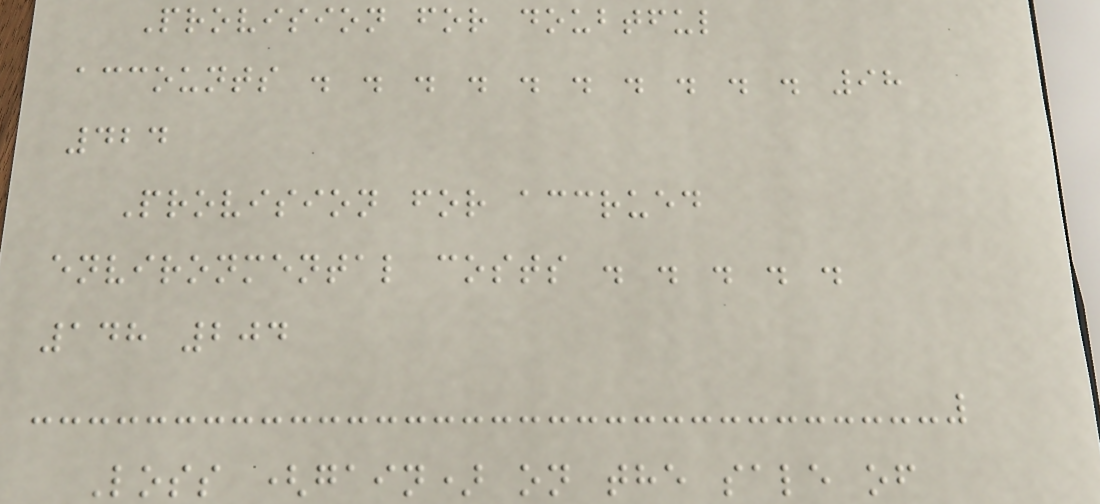Provision for doubtful
accounts . . . . . . . . . . 98
424
Provision for accrued
environmental costs . . . . .
148 204
Loss (gain) on the sale of
